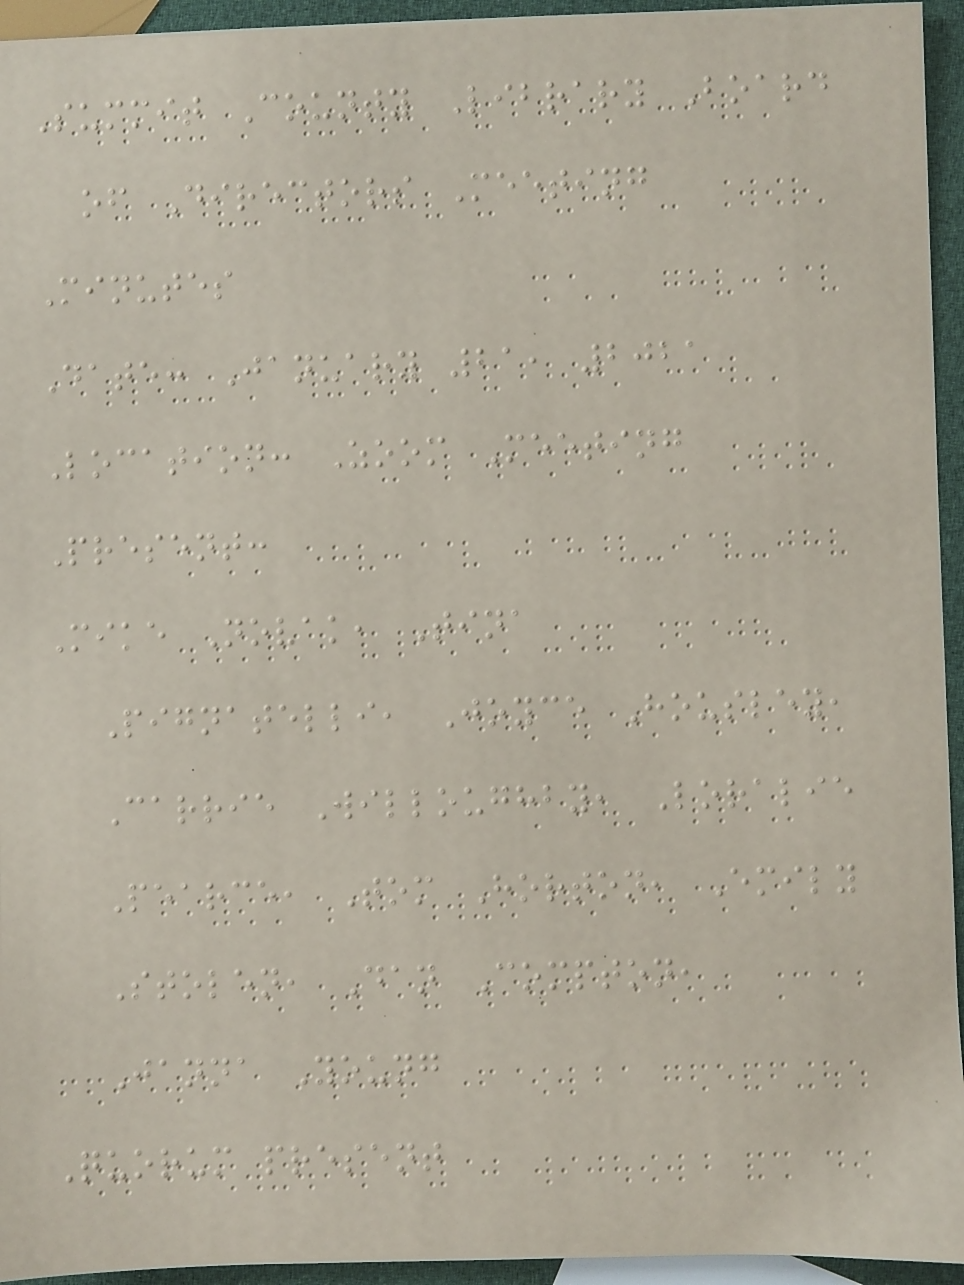Summit County Library Board
of Directors Meeting
Minutes
Date: January 21, 2021
Location: Zoom Meeting
Present:
Mike Novak, Tina
Pignatelli, Joyce Housley,
Carrie Willoughby, Loralie
Pearce, Tom Horton, Emily
Stolen, Dan Compton,
Janna Young
Quorum present
